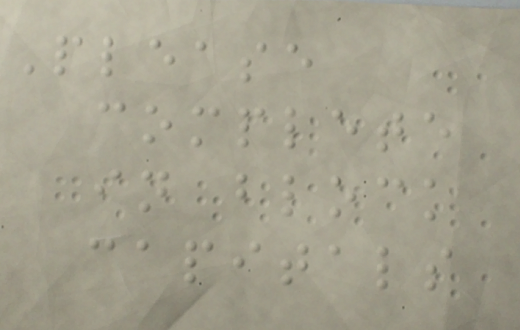Please
complete
in block
capitals
